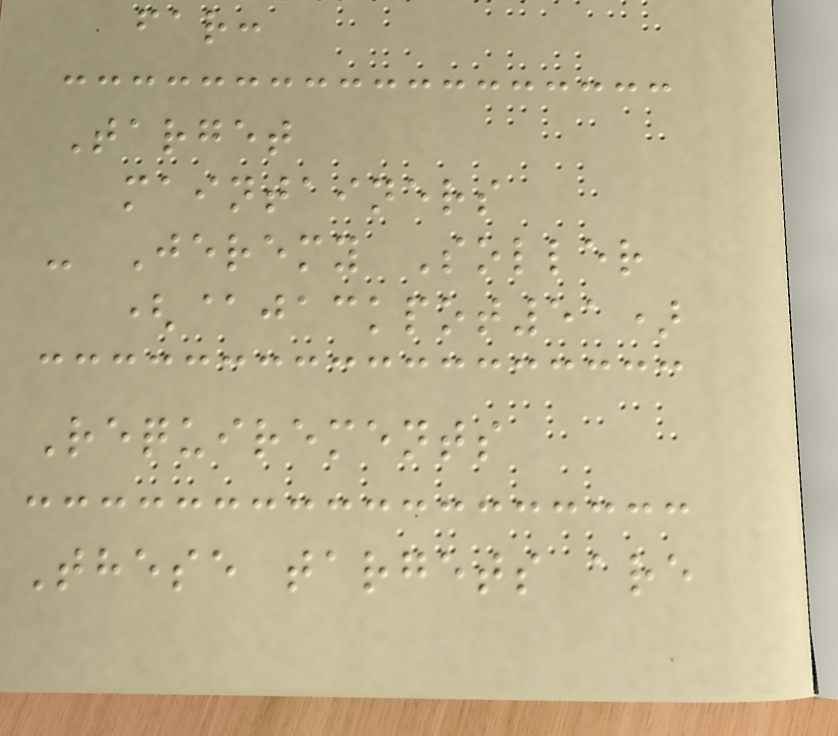far:
Target
maintainers
- Jeremy Soller
(@jackpot51)
Requirements
These targets are
